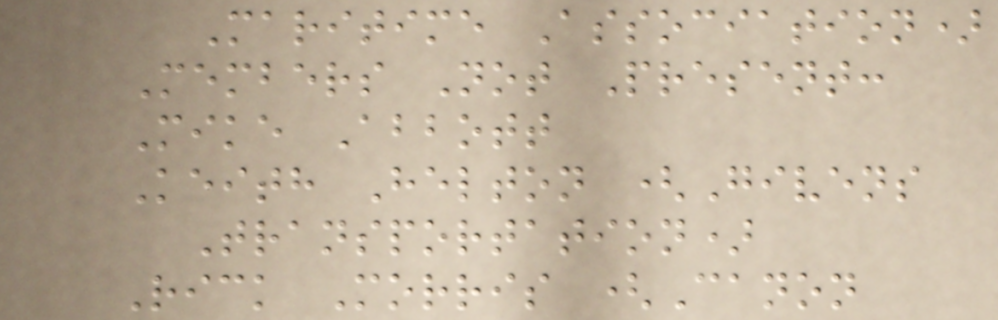Maritime Association)
Members Not Present:
Mike Abbott
Keith Helton (Givens
Transportation)
Rick Morris (Canon
